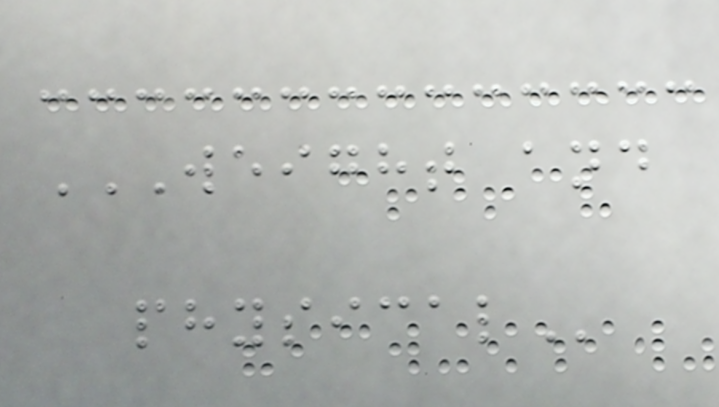WEIGHT AND
PHYSICAL
